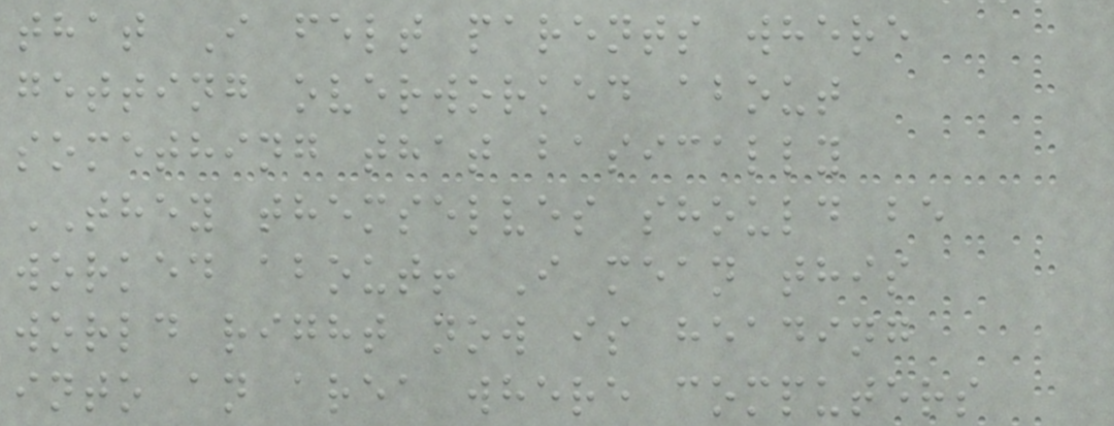that I felt parents where
getting overworked about
something that basically
THEY themselves should be
worked about! I mean this
world right now is heading
into an area where computers
